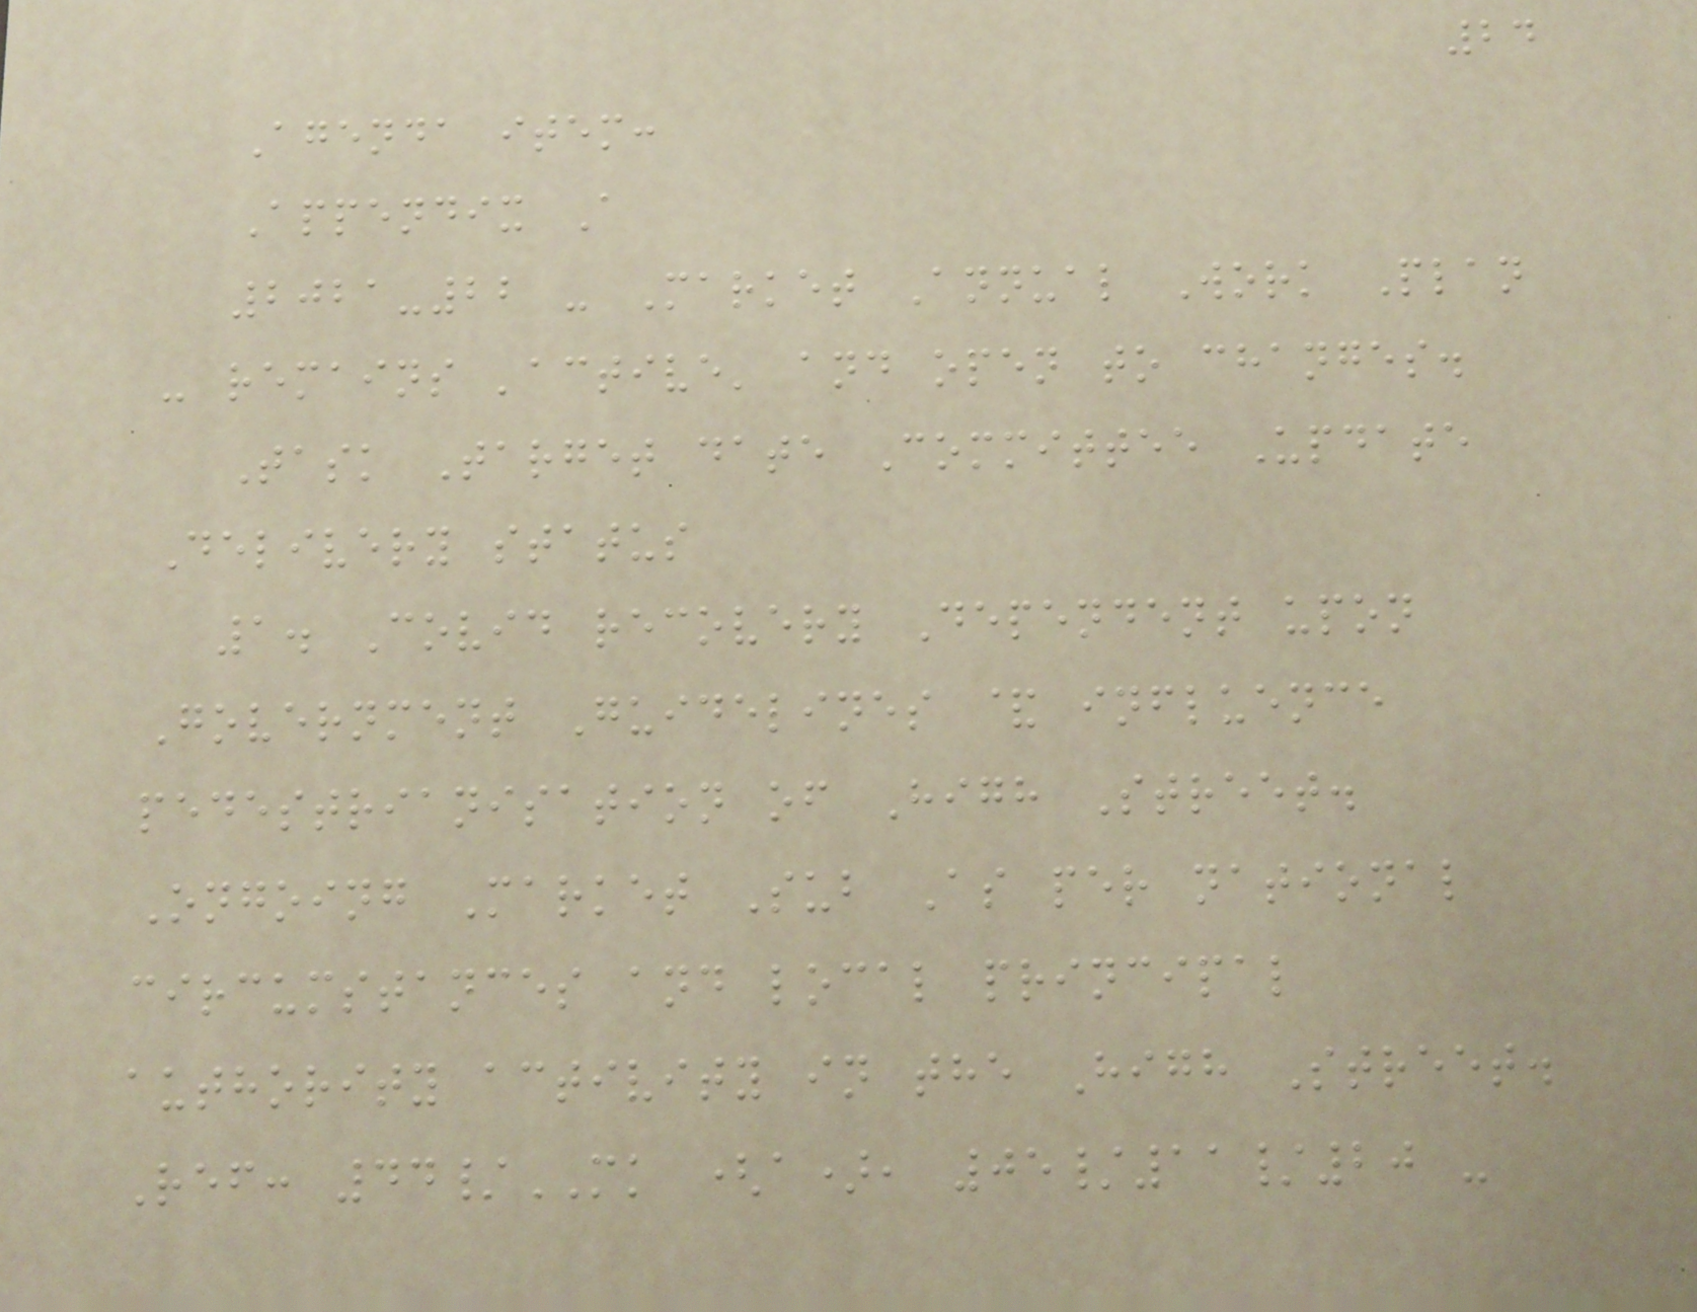24
Agenda item:
Appendix A
2021-22 - Market Annual Work Plan
- remains 'active' and open to changes.
Task Target date Committee Update
Delivery status
1. Covid recovery Dependent upon
Government Guidelines & influence
pedestrianisation of High Street.
Ongoing Market Sub As per national
circumstances and local principal
authority activity in the High Street.
Ref: 44/MK (a), 05/11/20 -
